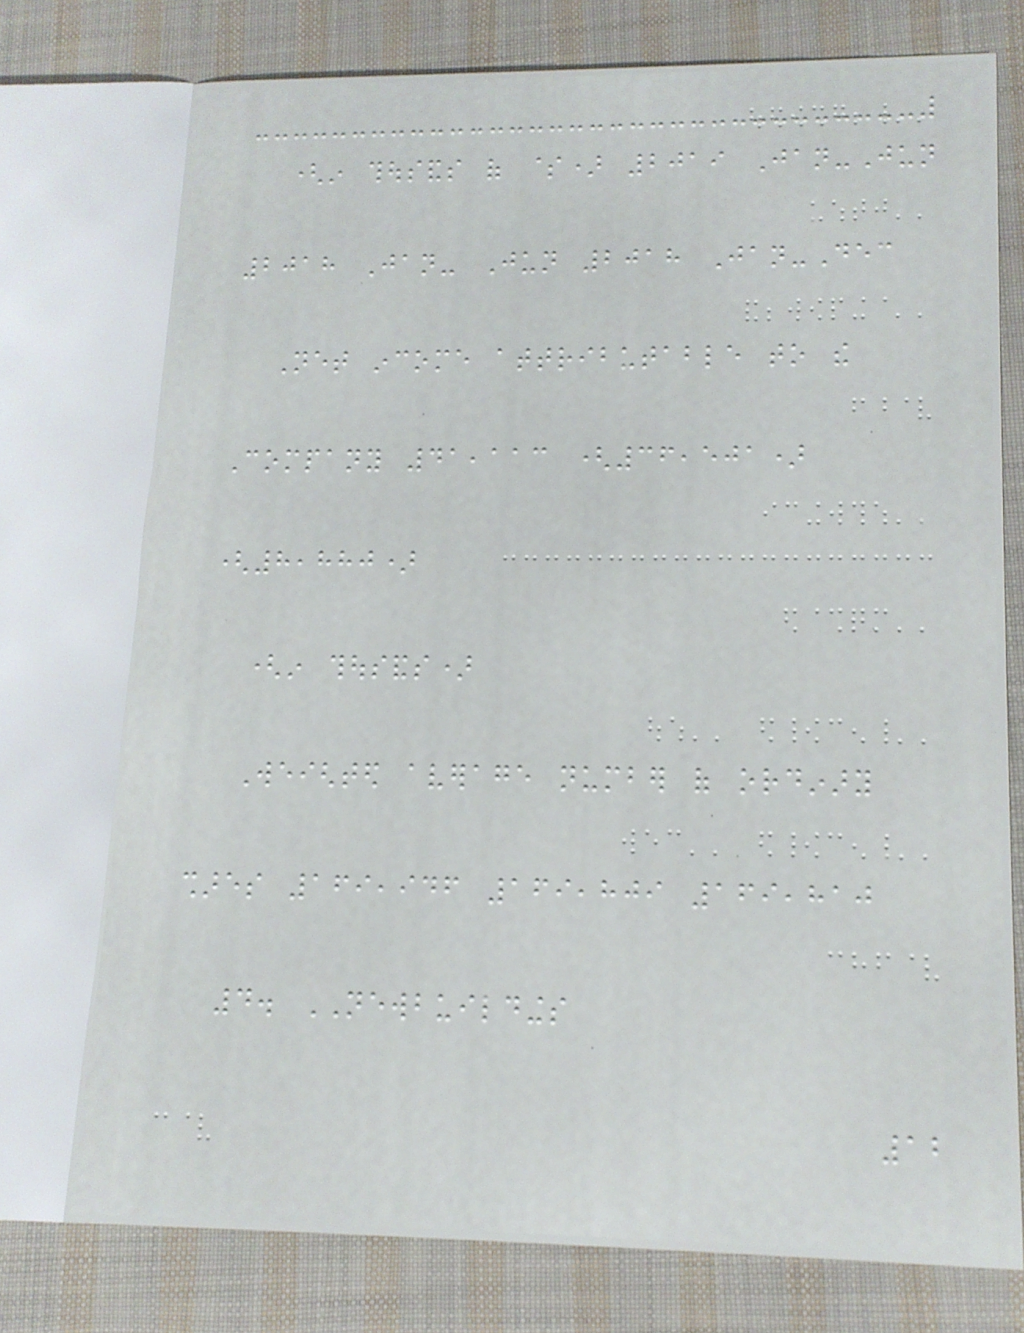(in thousands of $) 2019 Jan-Jun
2018 Jan- Jun 2018 Jan-Dec
Net income attributable to the
Company 41,113 (36,501)
(8,880)
(in thousands)
Weighted average number of ordinary
shares 169,946 169,809 169,810
4. NEWBUILDINGS
12
